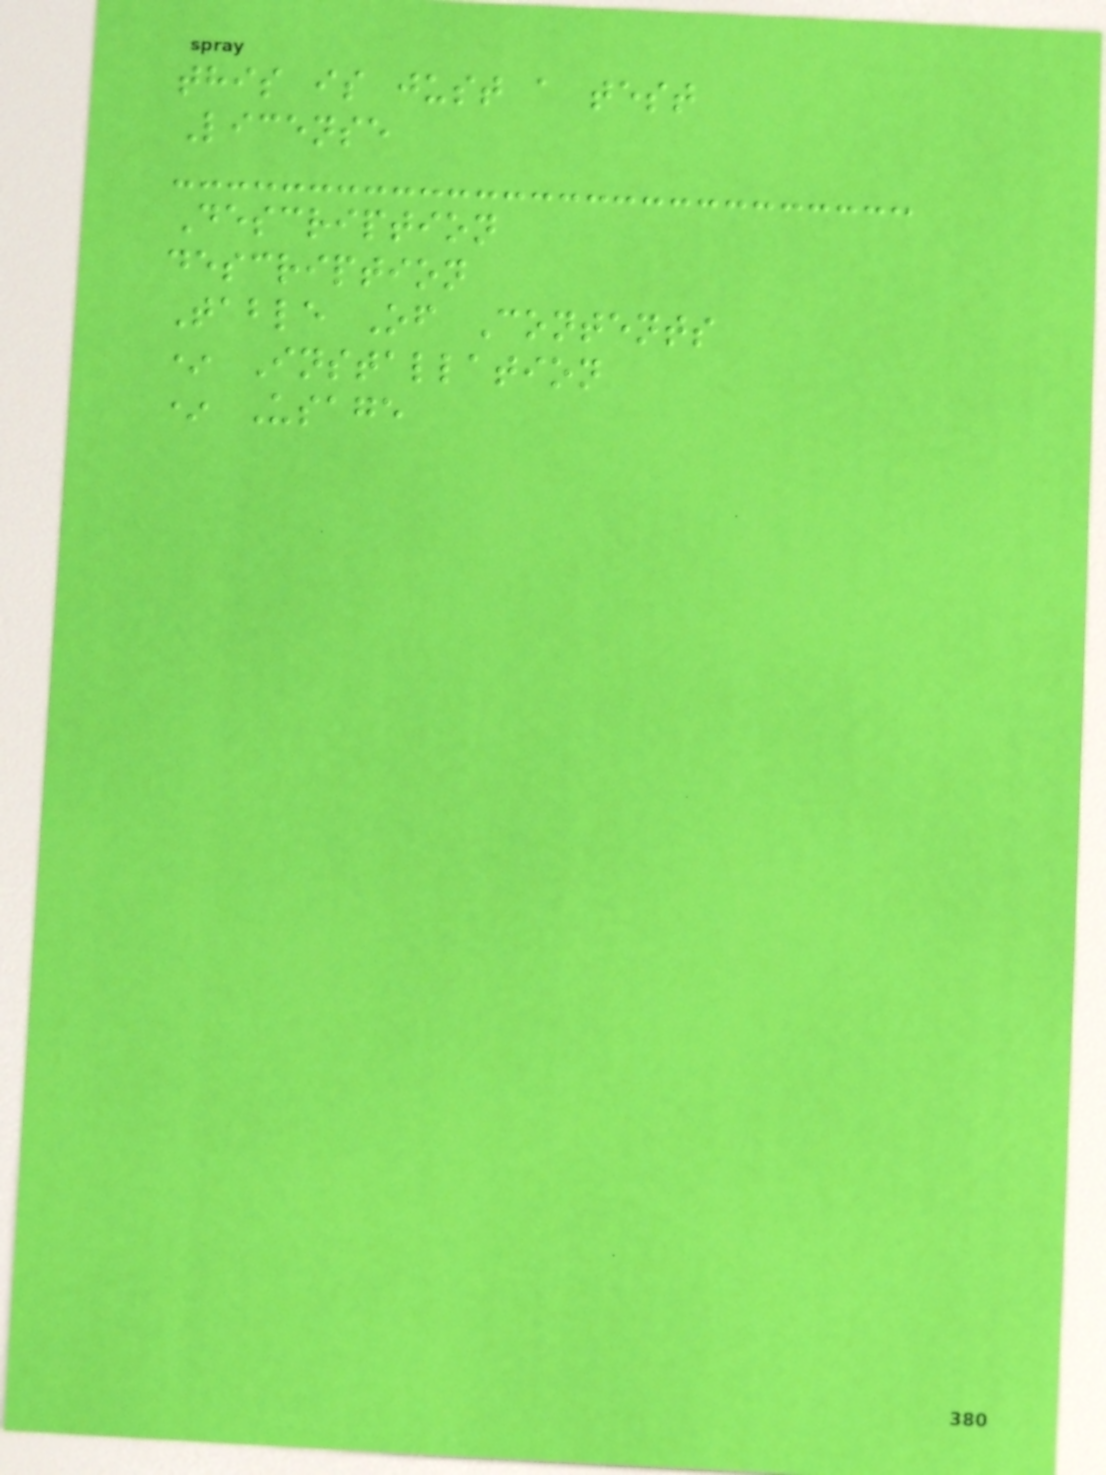this is just a test
License
Description
description
Table Of Contents
* Installation
* Usage
